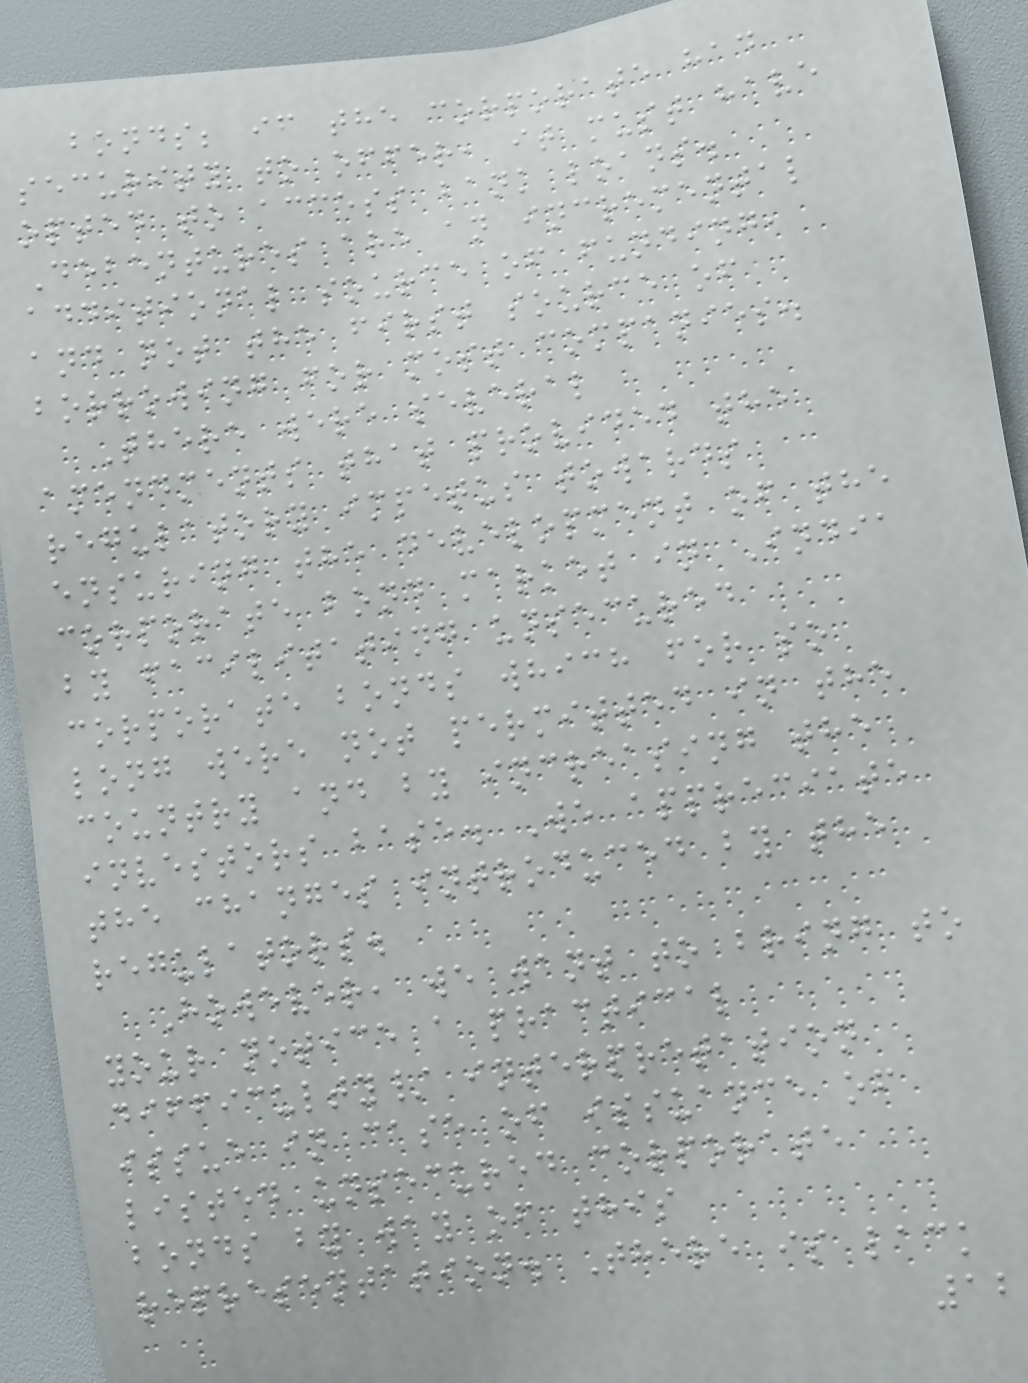bonds; if the corporate had
security to offer, it must have
opted to access bank loans.
Debentures are an incremental
additional source of funding,
and not the first source of
borrowing for most companies.
There were several
amendments that provided the
regulatory impetus towards
ensuring the development of the
corporate bond market in India
by facilitating unsecured
corporate bonds which for so
long were not permitted in the
country and by increasing the
investors base. We appreciate
the changes introduced by the
regulators.
However, we want to bring to
your notice a practical
difficulty/ interpretation
issue in case of issuance of
listed unsecured corporate
bonds by way of this
representation. There is lack
12
